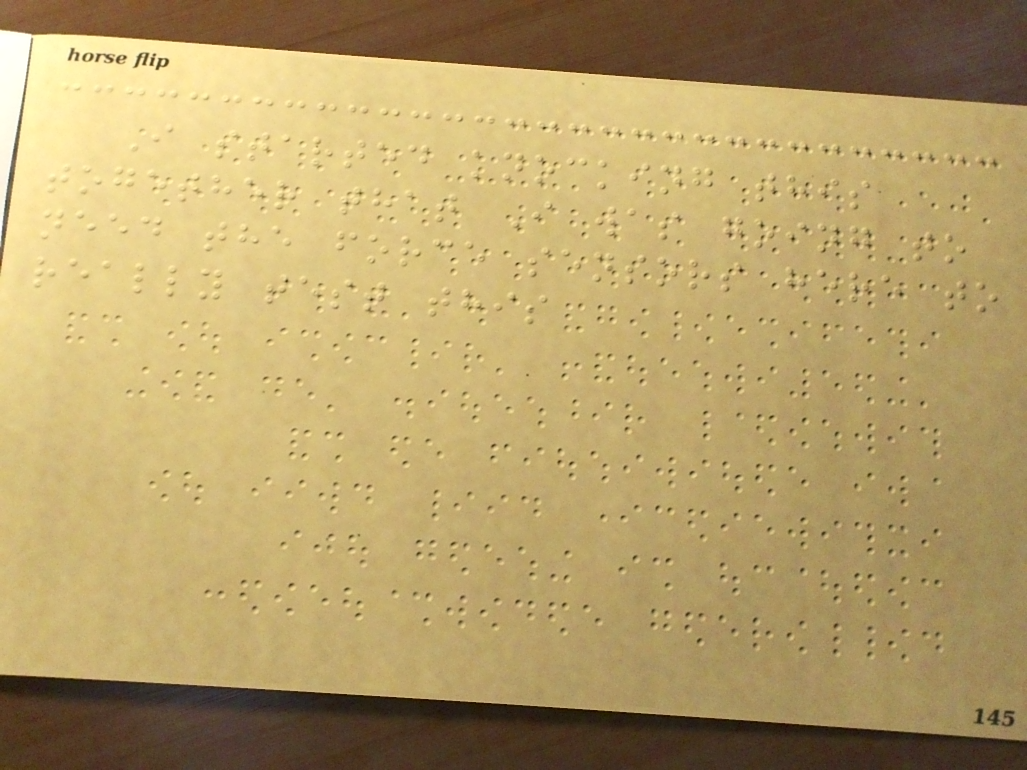I started knocking this
together that I was going to
need the force sensors here to
really test this
